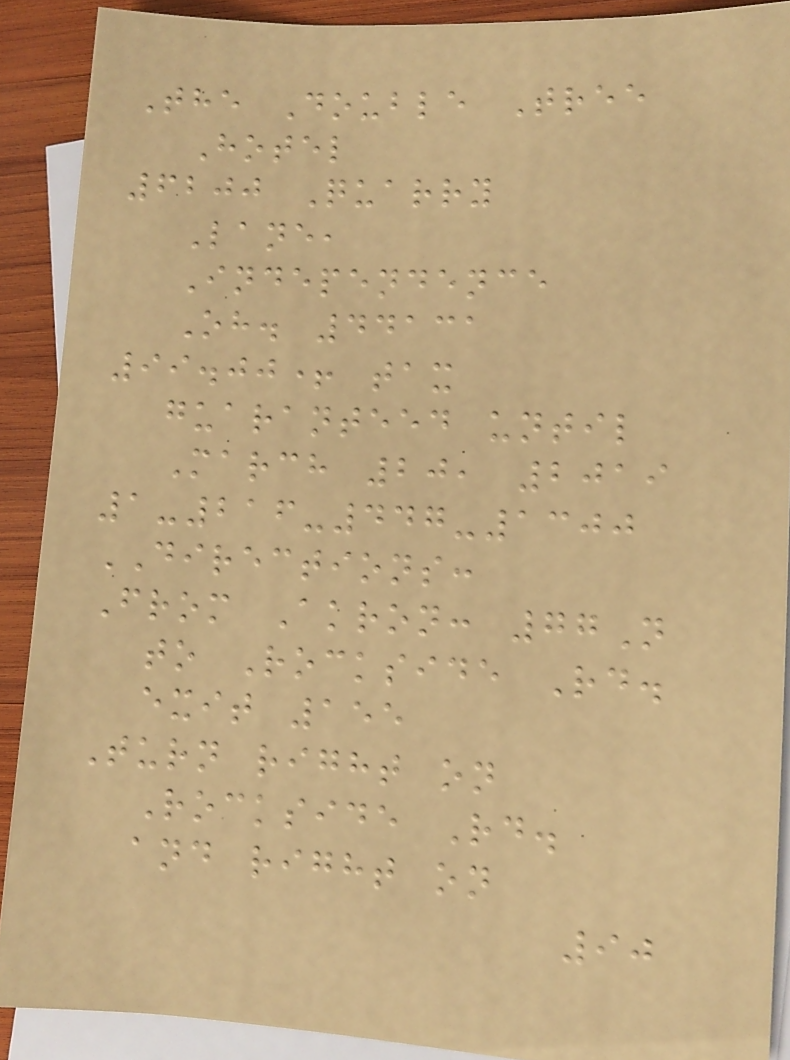The Double Tree
Hotel
6200 Quarry
Lane,
Independence
Oh. 44131
99.00+ tax
guaranteed until
March 20, 2019
1-216-447-1300
DIRECTIONS:
From Akron: 77N
to Rockside Rd.
exit 155
Turn right on
Rockside Rd.
and right on
90
